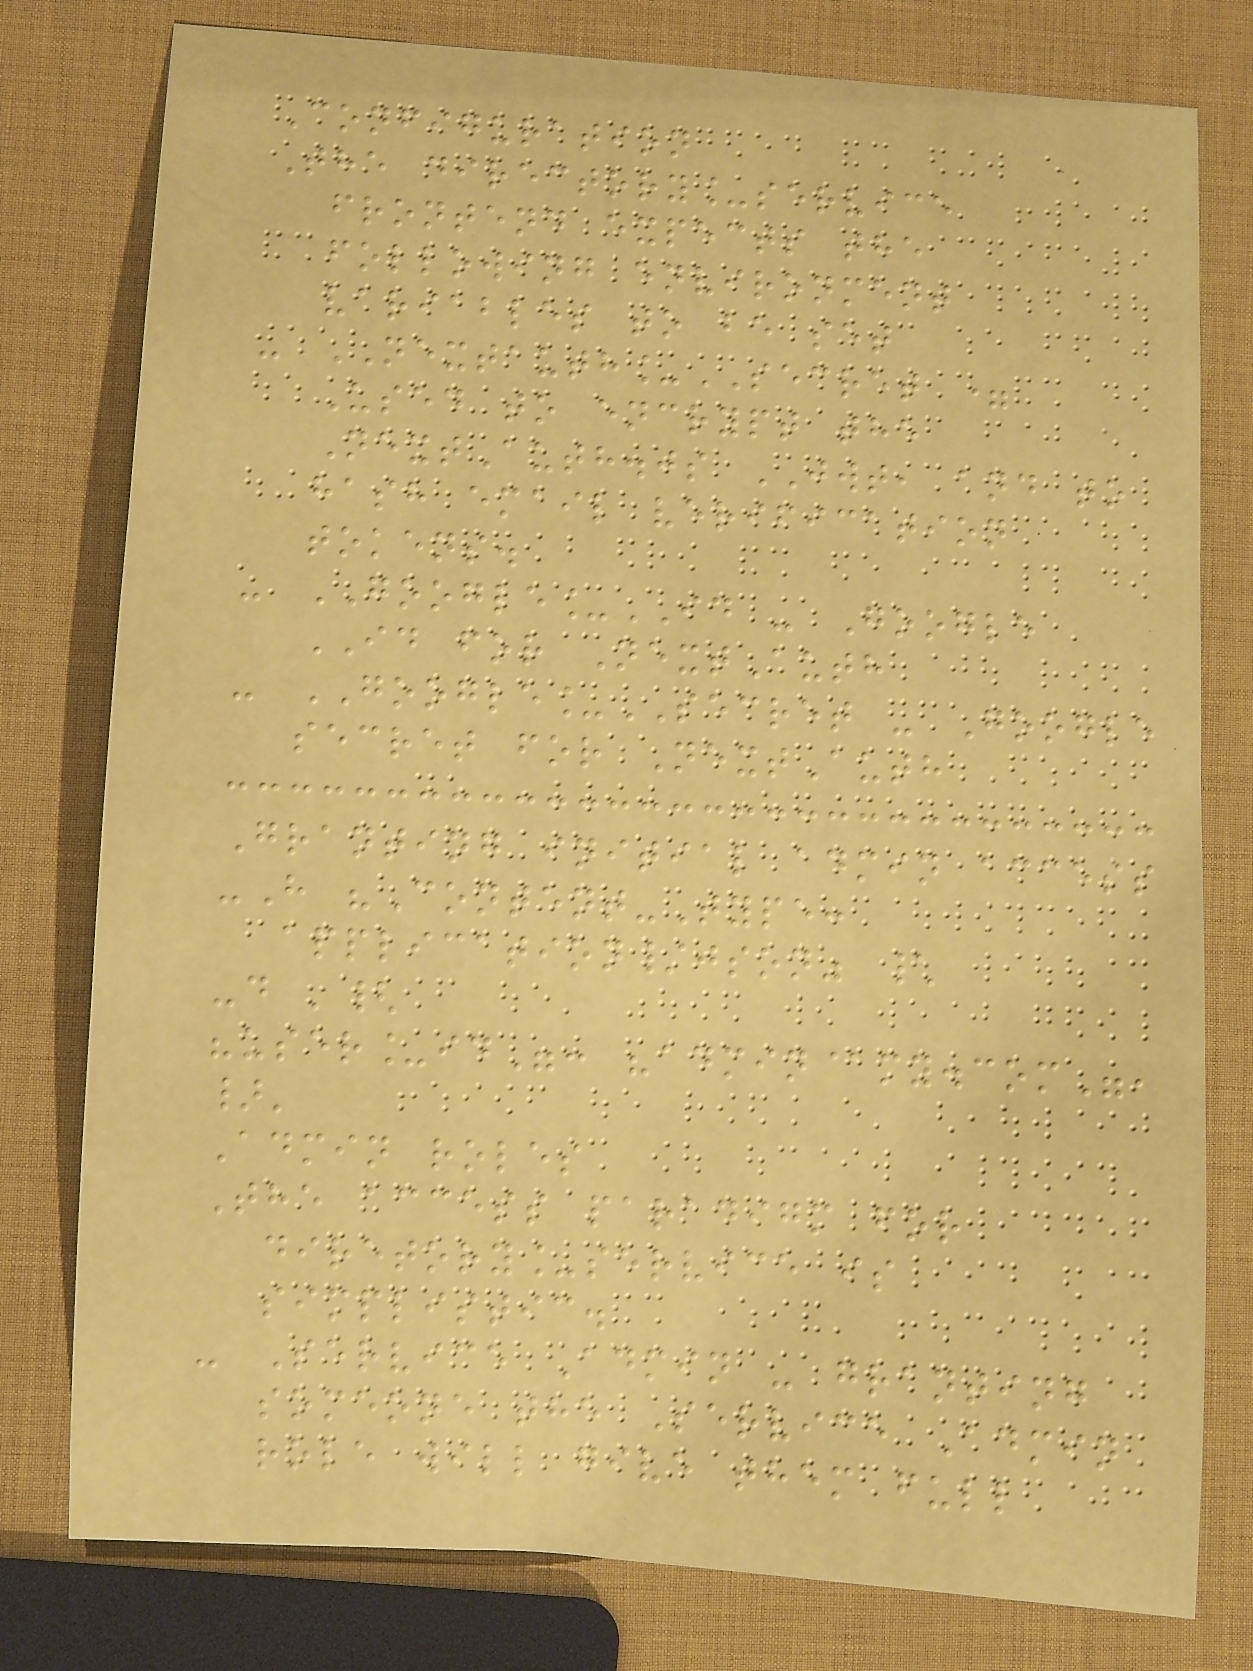Configuration
The directory_service
frontend expects the
following environment
variables to be set
- NEXTAUTH_SECRET =
Used to encrypt the
NextAuth.js JWT, and to
hash email verification
tokens.
- GOOGLE_ID - Google
ID for NextAuth
- GOOGLE_SECRET - Google
secret for NextAuth
Granting initial admin access
-H "Content-Type:
application/json" \
-d '{
"user_id": "admin@my.com",
}'
Admin roles
The access paradigm for
diretory_service is
simplistic.
- Service Admin - granting
someone the Service Admin
role will give them full
